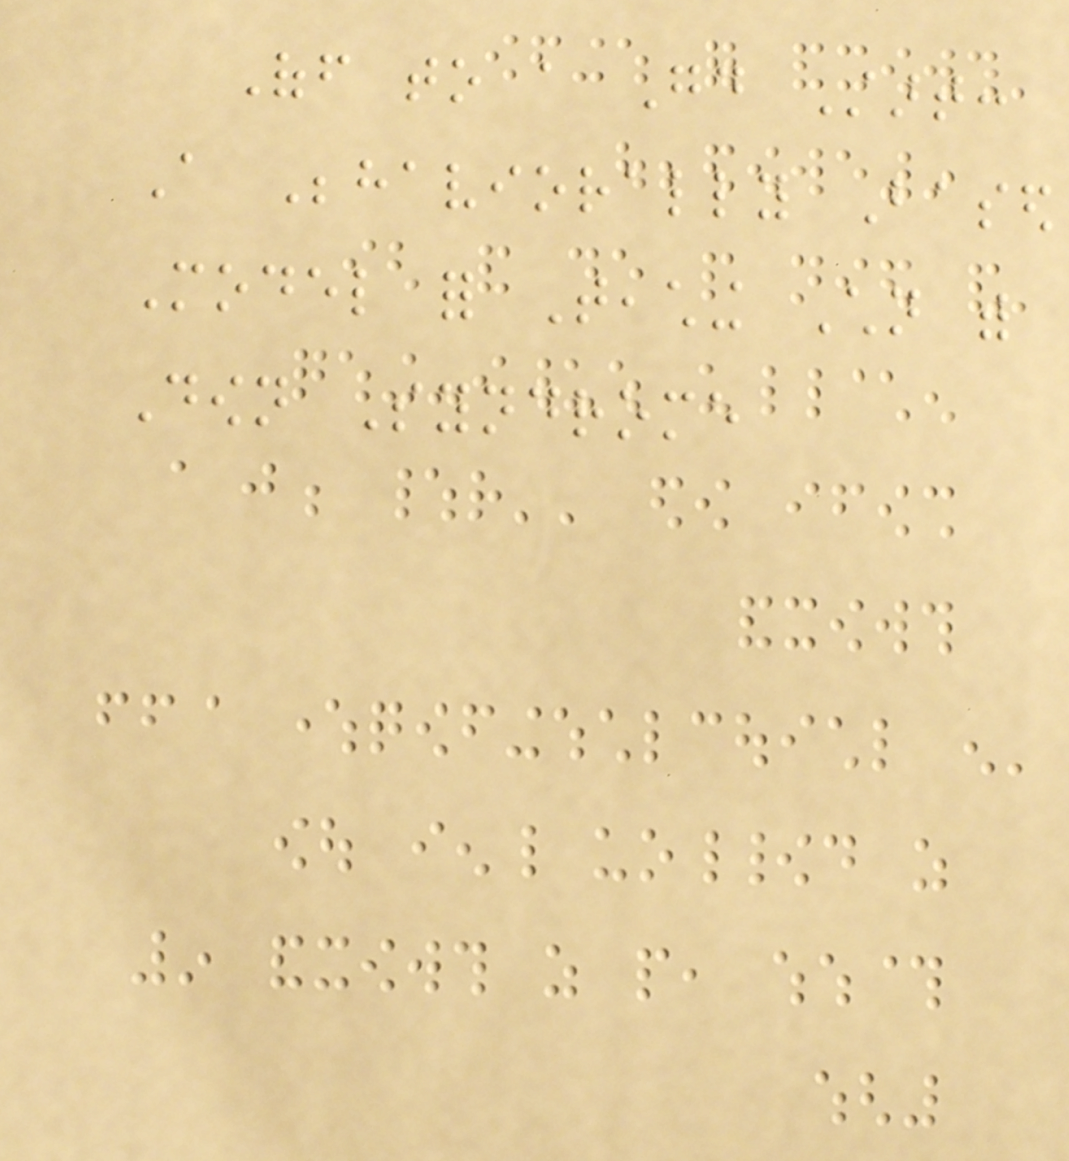Off to a Good Start:
A Behaviorally Based
Model for Teaching Children with
Down Syndrome
